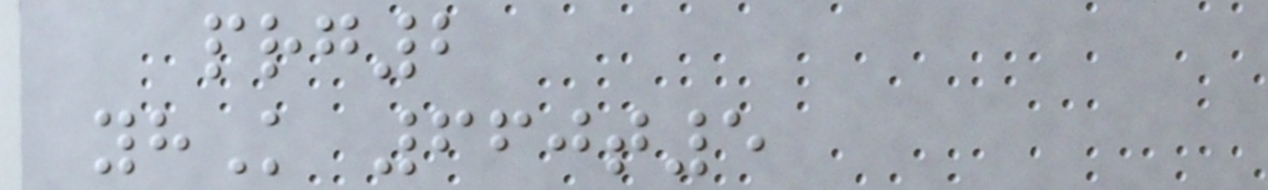prg2
yhK 660t5
